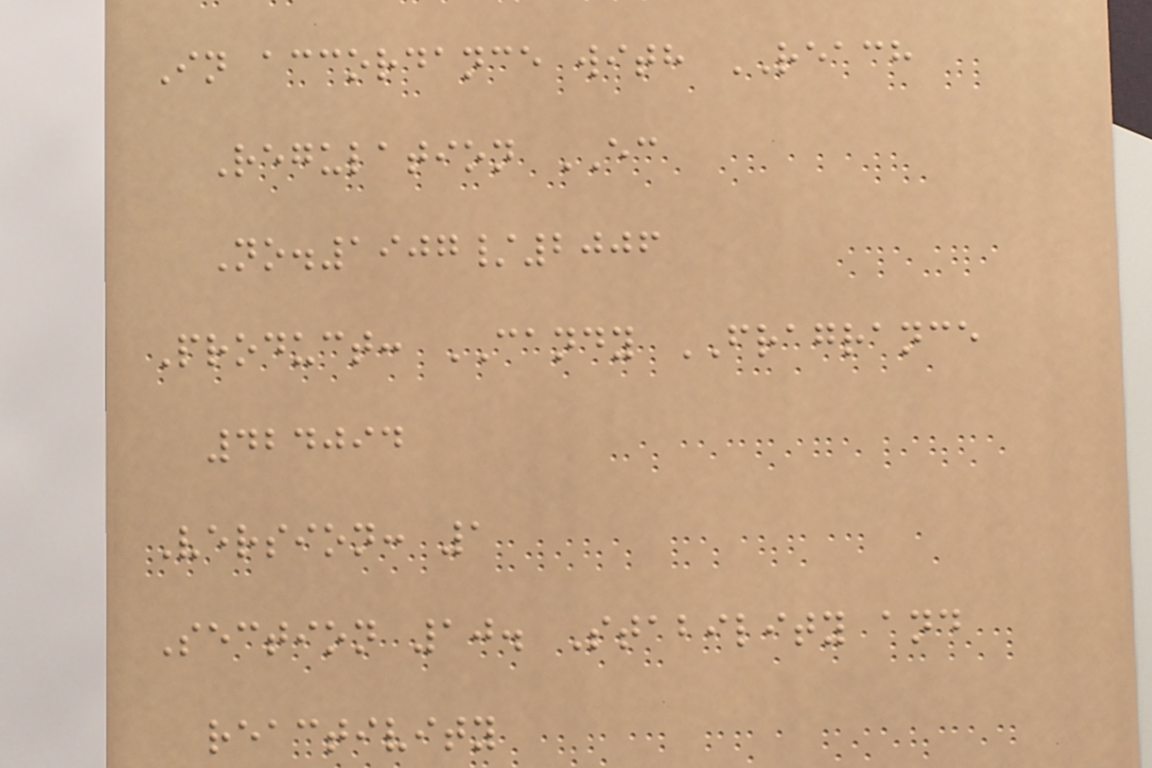In accordance with REACH
Regulation EC
No.1907/2006
Product: CANDY FRAGRANCE
424094
Version: 1
Section 10. Stability and
reactivity
